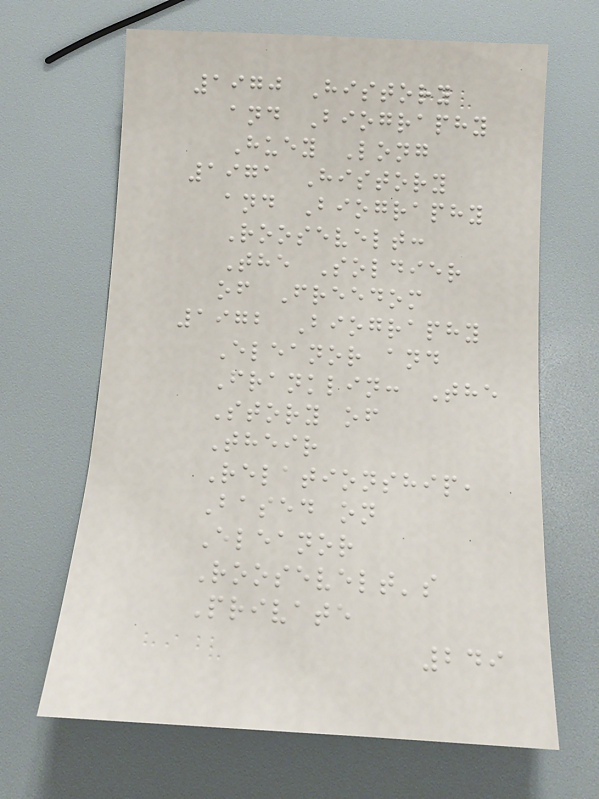1970 History
and Biography
Huey Long
1971 History
and Biography
Roosevelt:
The Soldier
of Freedom
1972 Biography
Eleanor and
Franklin: The
Story of
Their
Relationship,
Based on
Eleanor
Roosevelt's
Private
249
